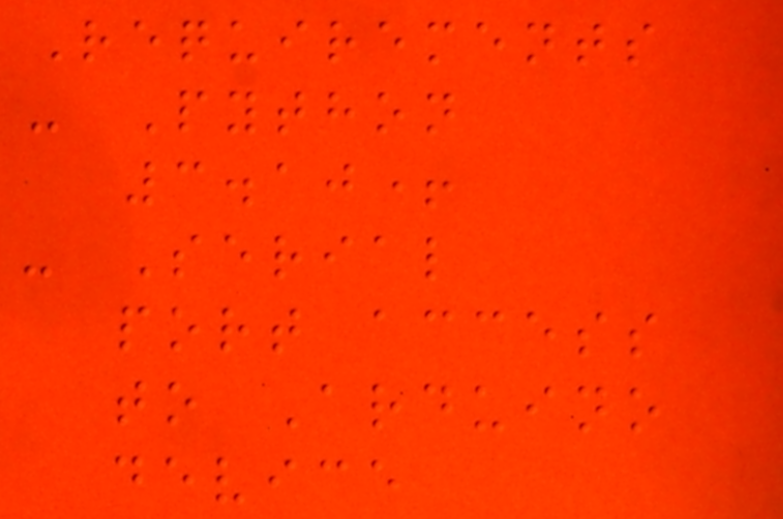Requirements
- Python
3.10+
- Serial
port access
to Arduino
device
